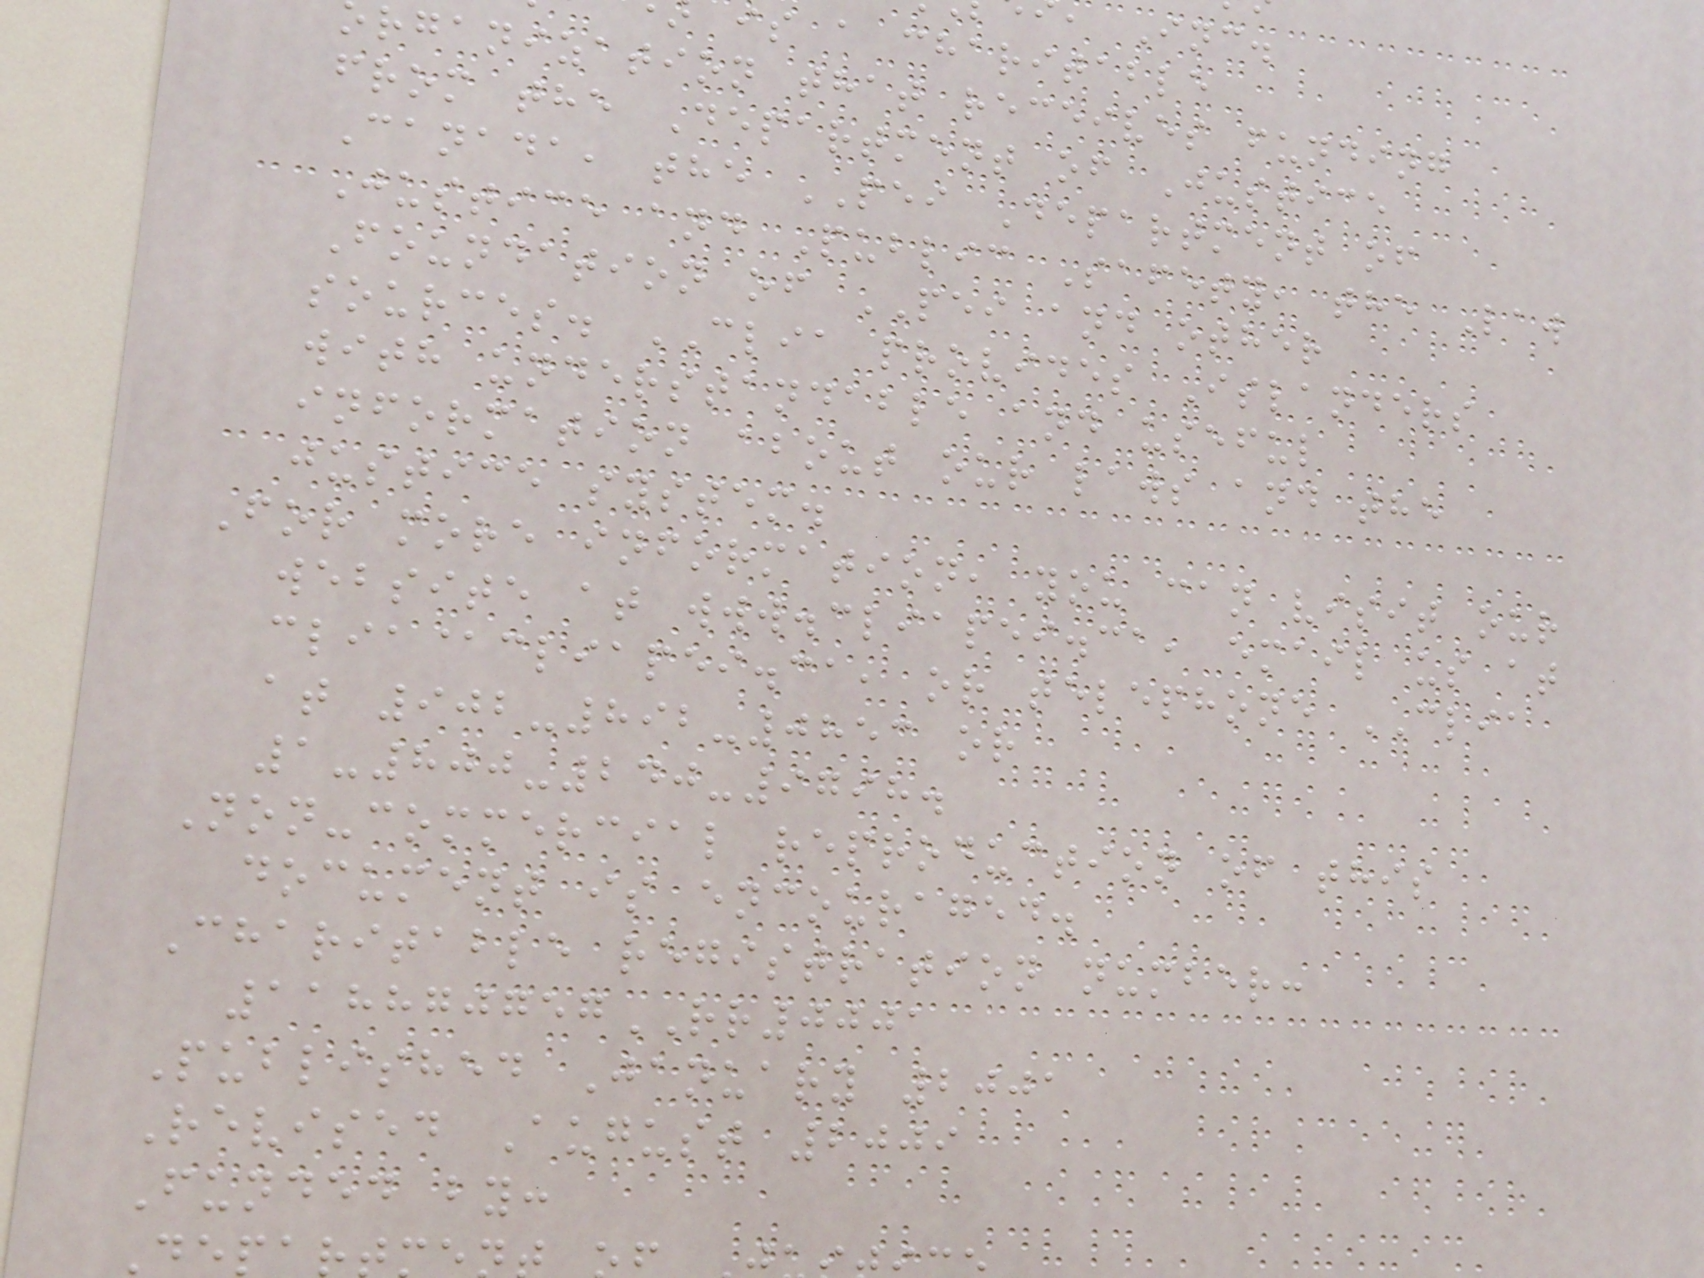, Inc.
is a charitable
rganization that receives funding
from the Department of Justice
Canada, the PEI Department of
Justice and Public Safety, the Law
Foundation of PEI and other
sources. CLIA provides Islanders
with understandable and useful
information about our laws and the
justice system.
For more information, you can visit our
website at www.cliapei.ca, email us at
clia@cliapei.ca, or telephone CLIA
at 902-892-0853 or
1-800-240-9798.
Non-commercial reproduction of this
document is encouraged.
Charitable registration number:
118870757RR0001
Published January 2001
Revised August 2009
Funded by:
